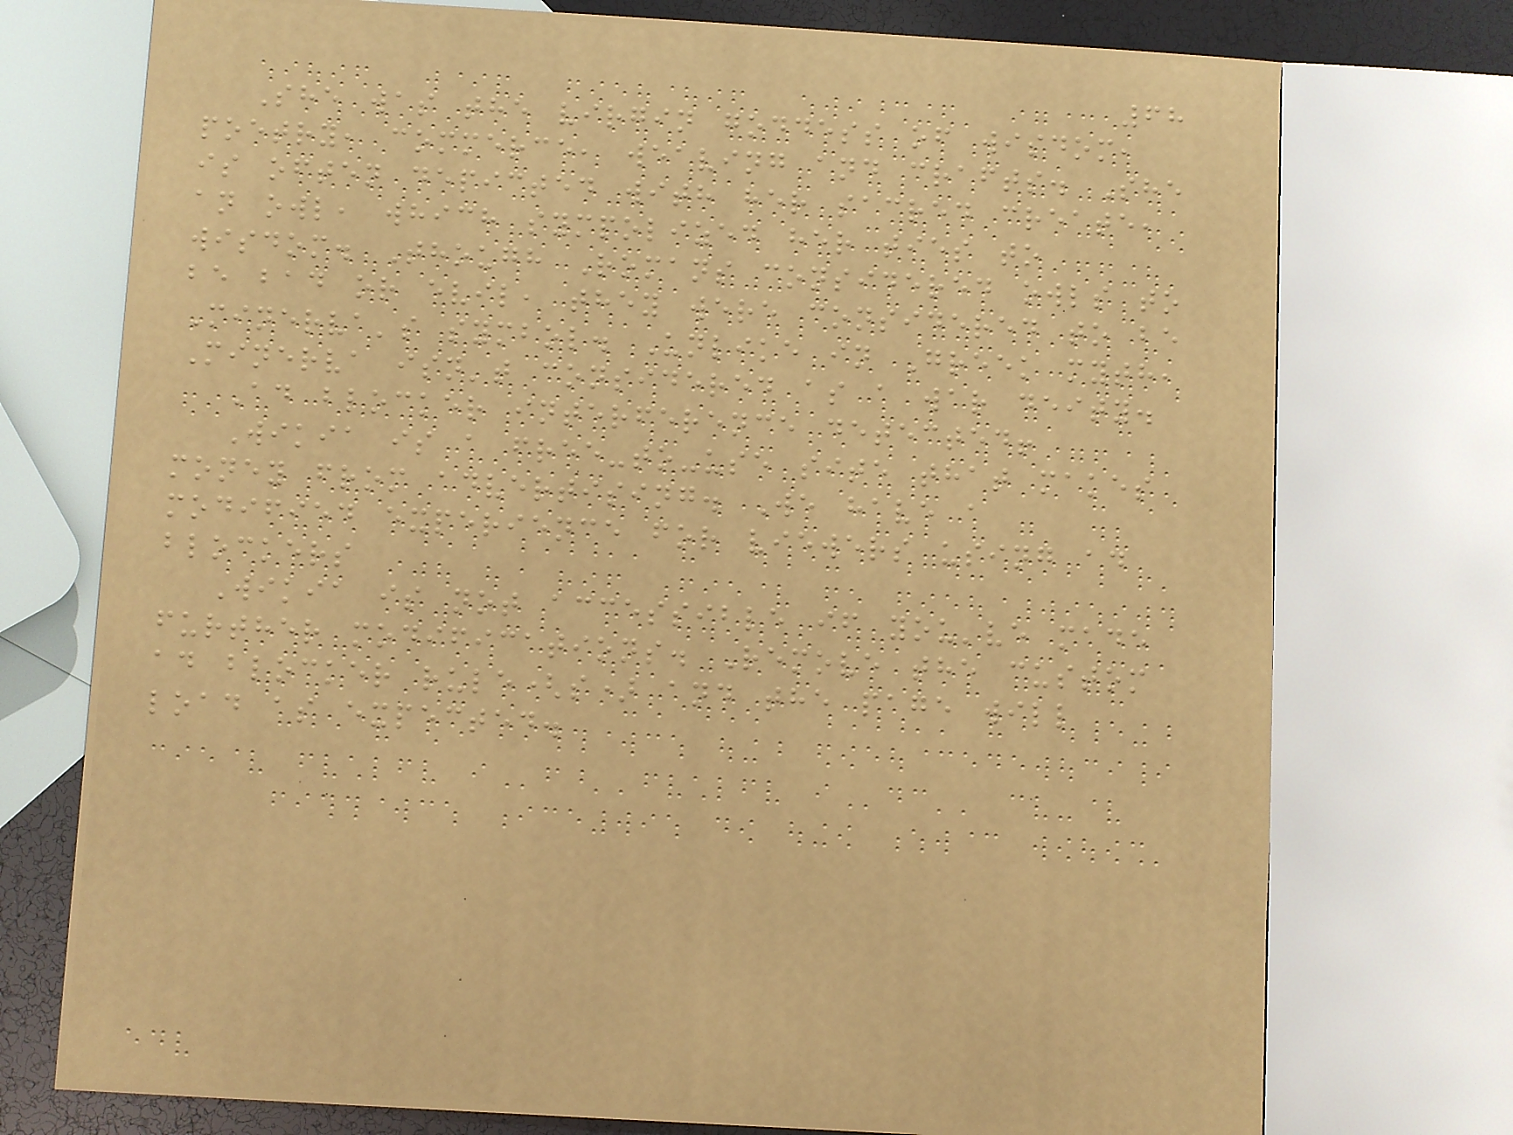68
She was the virgin goddess of wisdom,
poetry, commerce, weaving and crafts. She
is often depicted with her sacred create,
an owl, which sympolized her ties to
wisdom. Though Romans considered owls to
be bad or evil, they were considered to be
Minerva's symbol. Unlike in Greek myth,
Minerva isn't considered as a war deity.
Ad blocker interference detected!
Wikia is a free-to-use site that makes
money from advertising. We have a
modified experience for viewers using ad
blockers
Wikia is not accessible if you've made
further modifications. Remove the custom
ad blocker rule(s) and the page will
load as expected.
